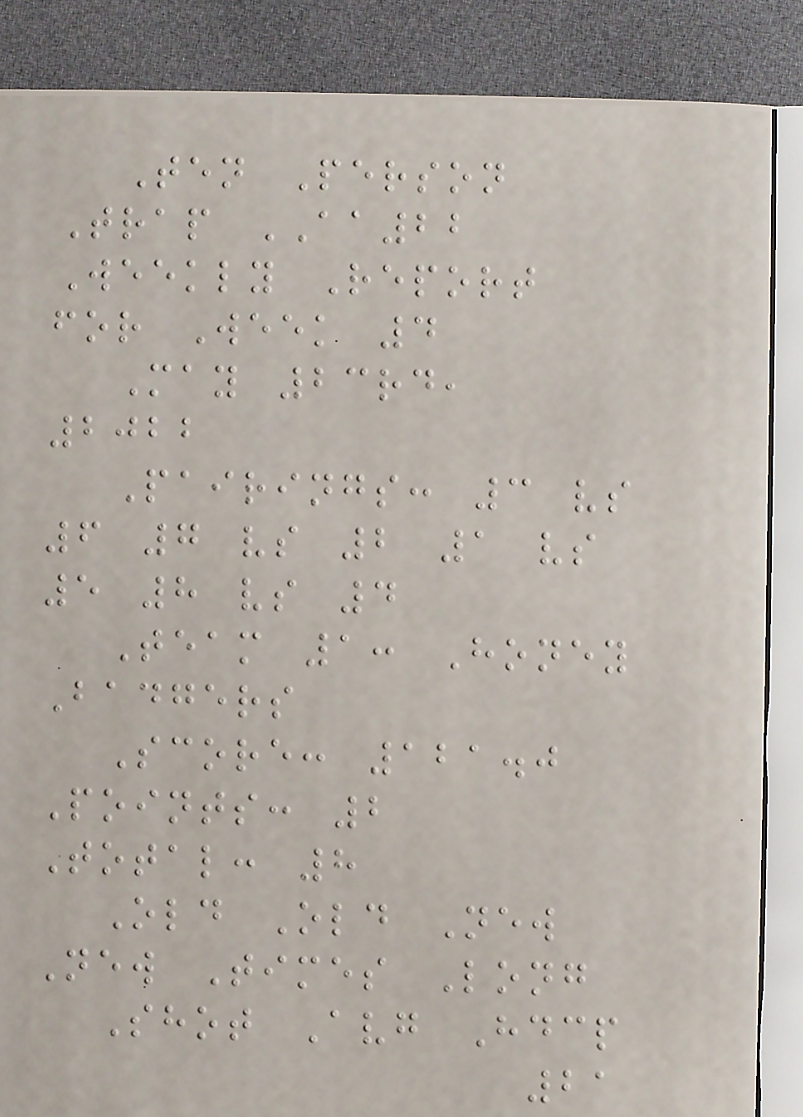Ten Person
Trap AA22
Weekly Report
for Week 4
May 23rd,
2022
Pairings: 3 vs
6 7 vs 2 1 vs
5 8 vs 4
Team 1: Honey
Badgers
Score: 121.0
Points: 2
Total: 8
Old Old New
New Times Long
Shot Avg Hdcp
21
